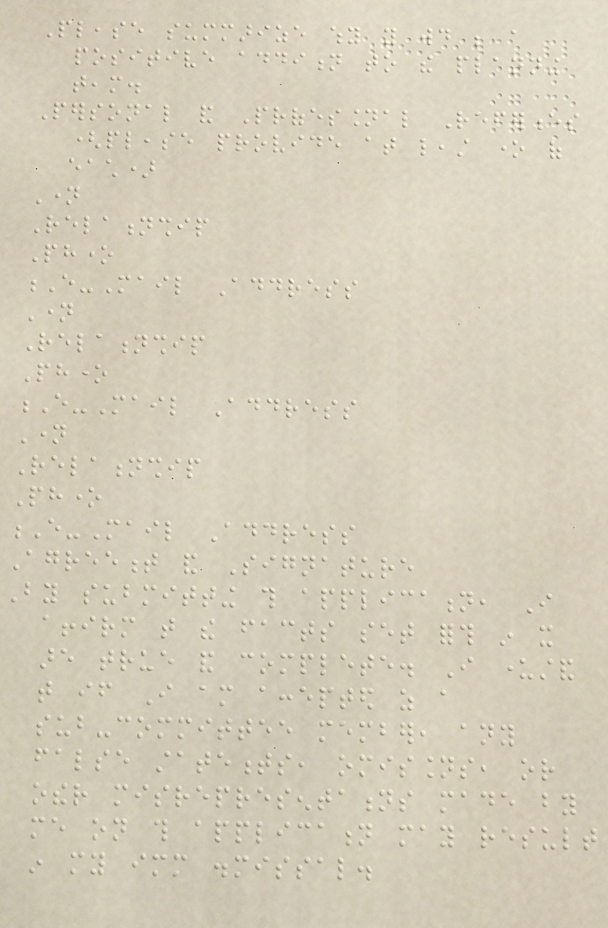Please summarize why you would be a
positive addition to the planning
team.
Personal and Professional References
(please provide at least one of
each)
Name
Relationship
Phone
E-Mail Address
Name
Relationship
Phone
E-Mail Address
Name
Relationship
Phone
E-Mail Address
Agreement and Signature
By submitting this application, I
affirm that the facts set forth in it
are true and complete. I understand
that if I am accepted as a
sub-committee member, any
false statements, omissions, or
other misrepresentations made by
me on this application may result
in my immediate dismissal.
